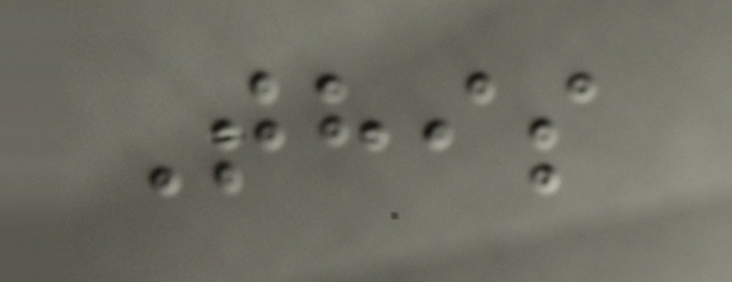This
